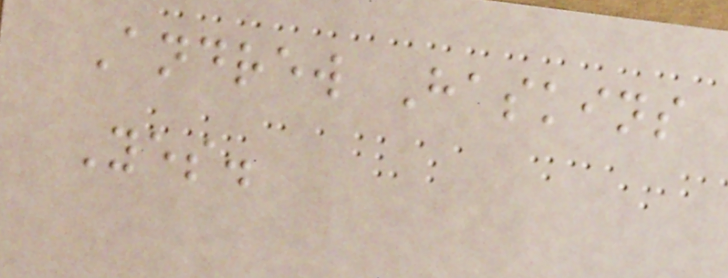Andrew Haskins
Yes.
